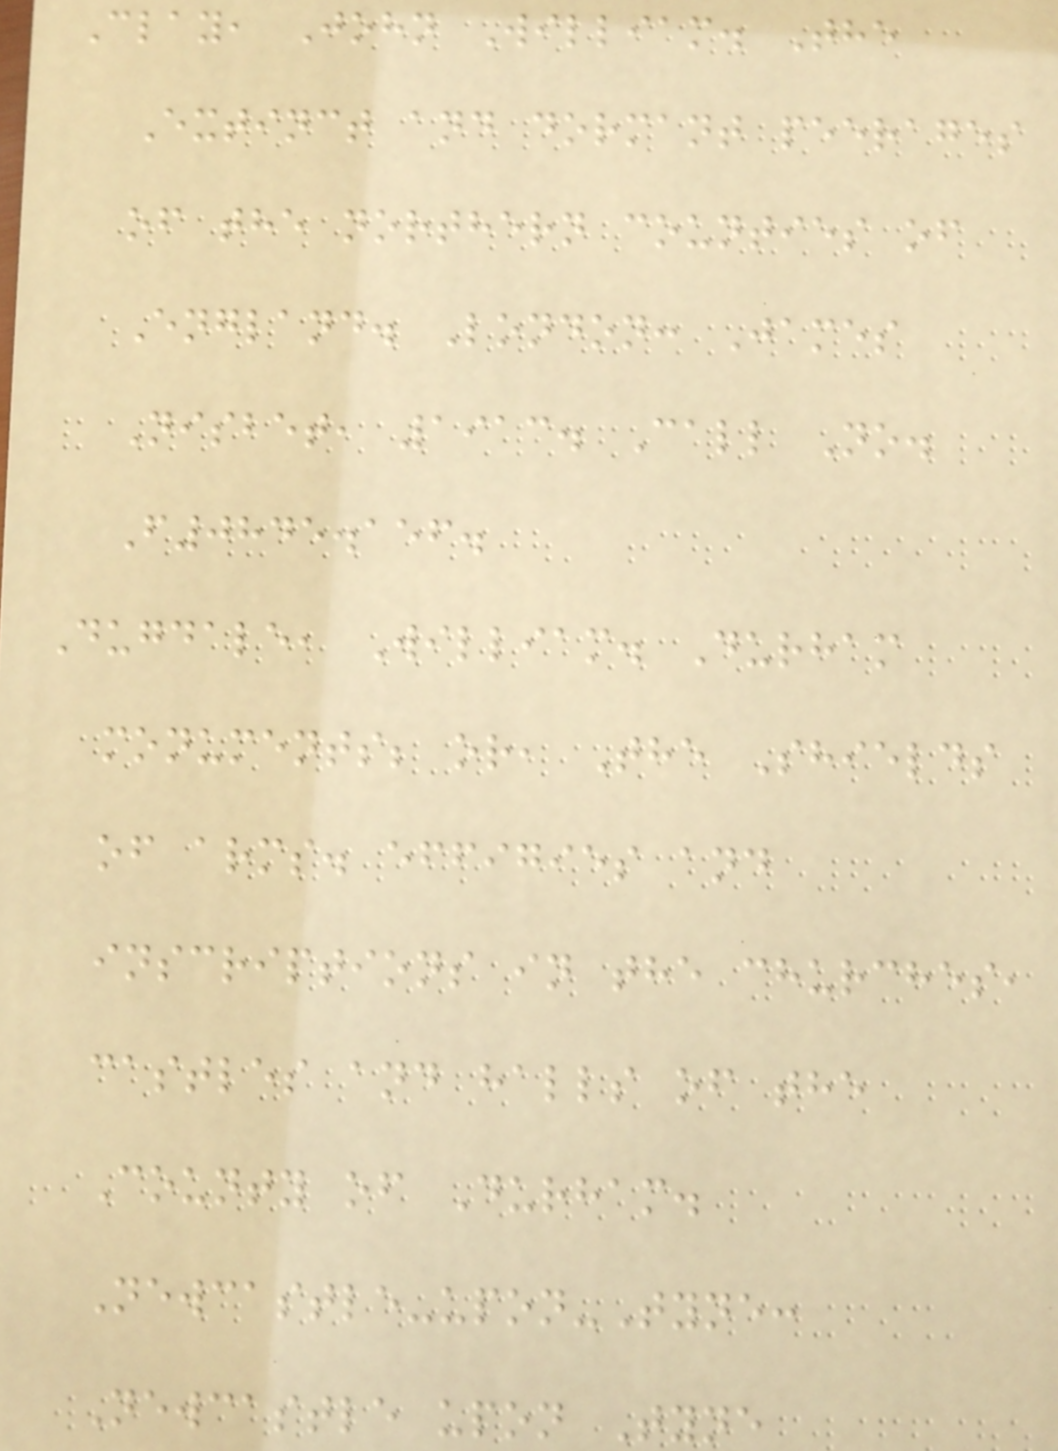Clay, John William. The
Extinct and dormant peerages
of the northern counties of
England. London: James
Nisbet, 1913. Call No.
F0845.156.
Dugdale, William. Durham
monuments; or, The Shields
of arms. effigies and
inscriptions in the churches,
castles and halls of the
County of Durham.
Newcastle-upon-Tyne:
Newcastle upon Tyne
